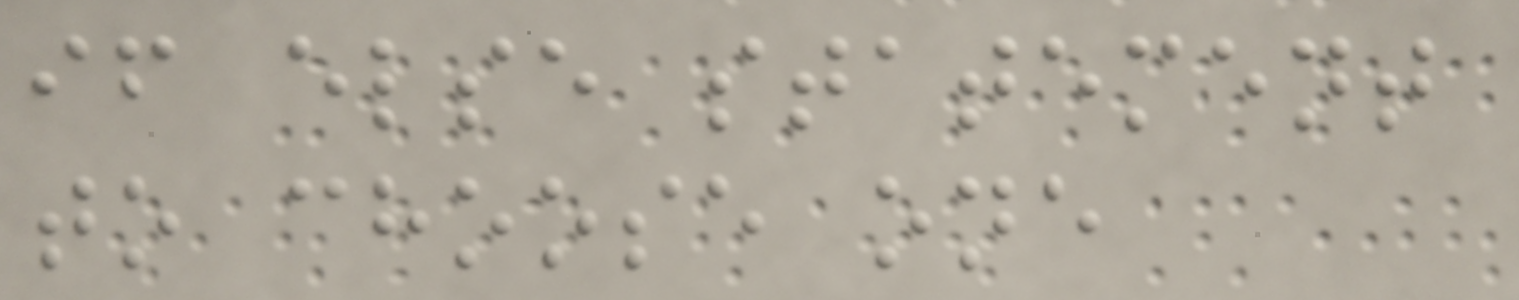if else statement
to choose one
